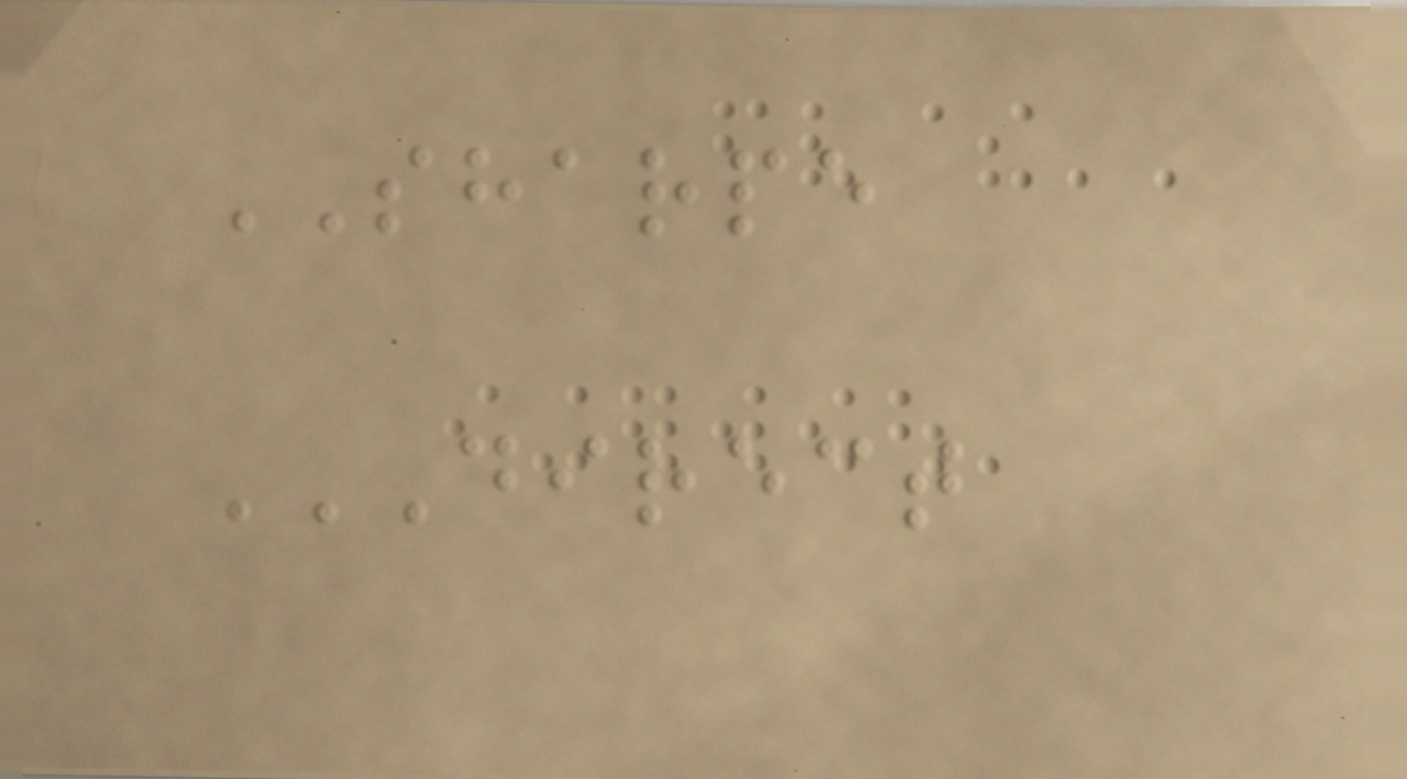SHARPE
DIRECT
